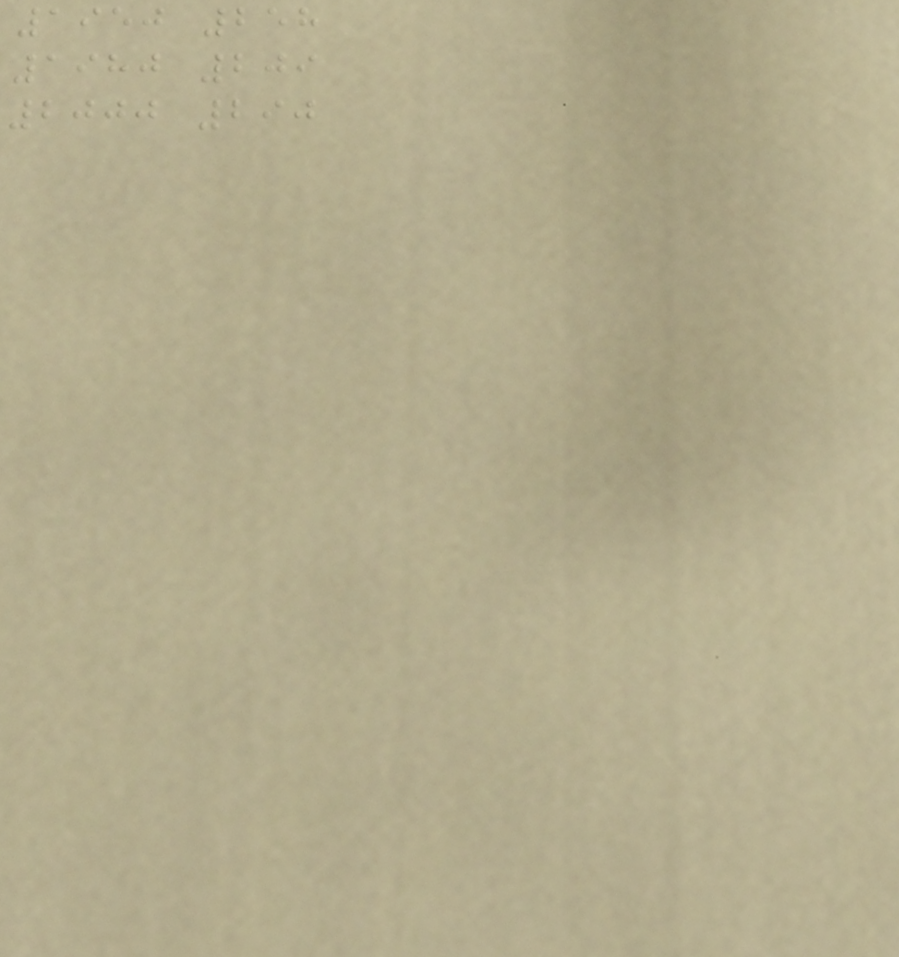1950 258
1980 209
2000 290
